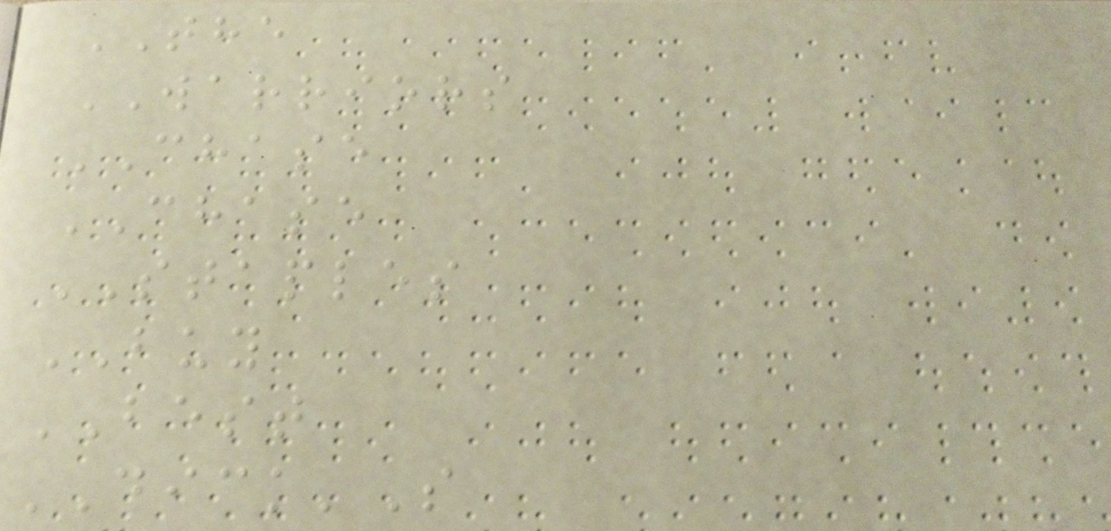THE
WARRIORS
CHASE
CHASE
STAPLES
BUY
BEST
DICK'S
